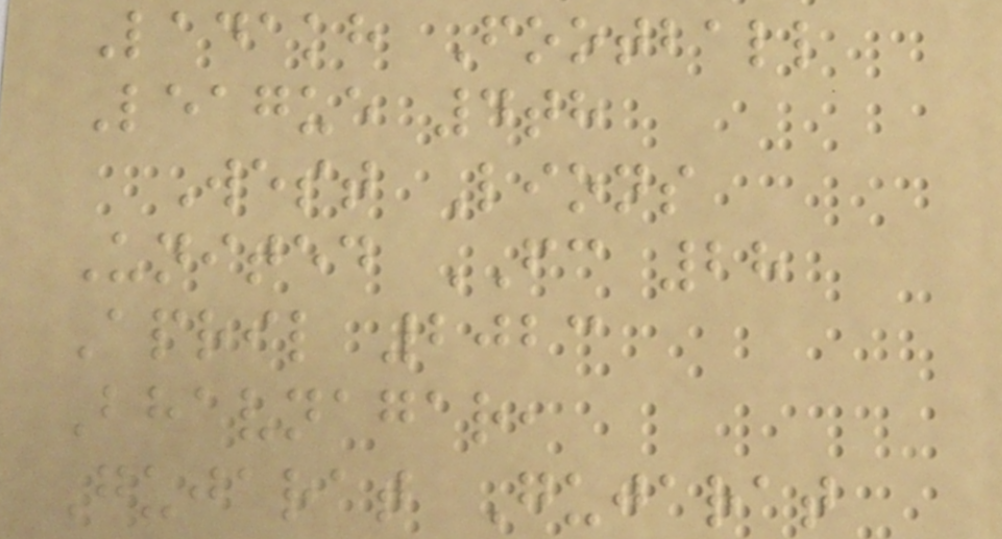Ladakh Football
League 4th
West Lions
United FC 28
April 2023
Bhavnagar,
Gujarat Gujarat
